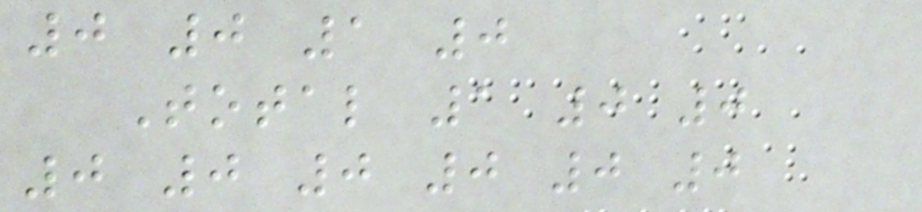0 0 1 0
Total 1 0 0
0 0 0 0 0 0
